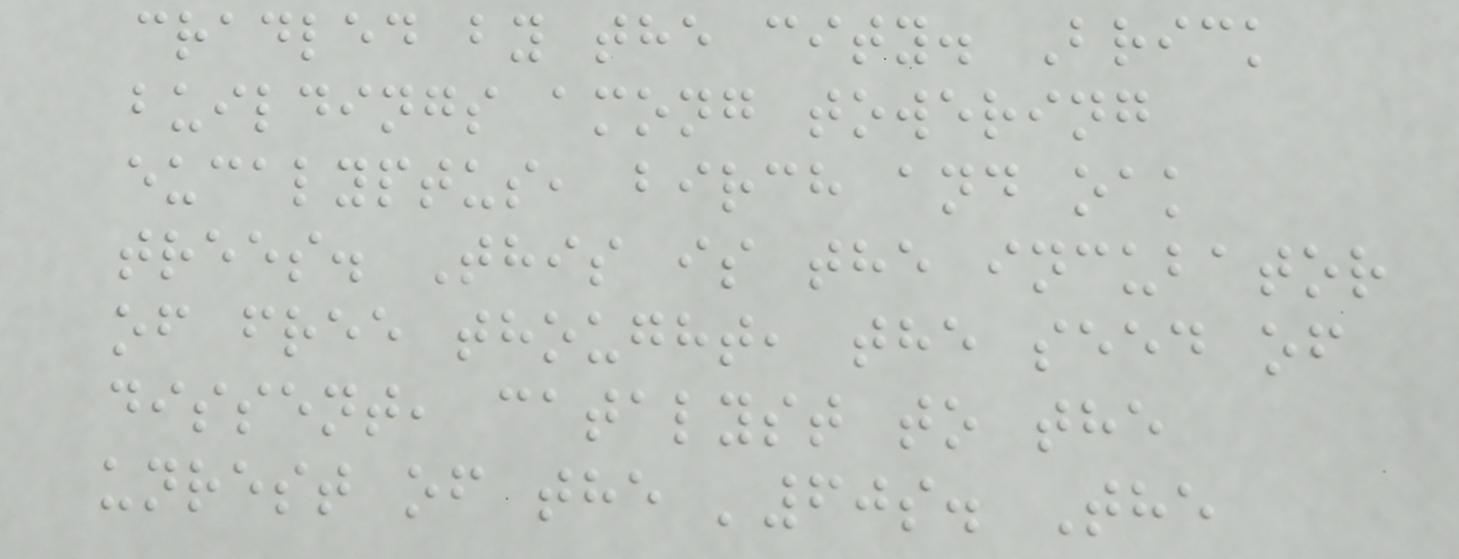cradled by the city. Brick
buildings among towering
eucalyptus, birch and oak
trees. This is the incubator
of free thought, the seed of
dissent, catalyst to the
unrest of the '60s. The
